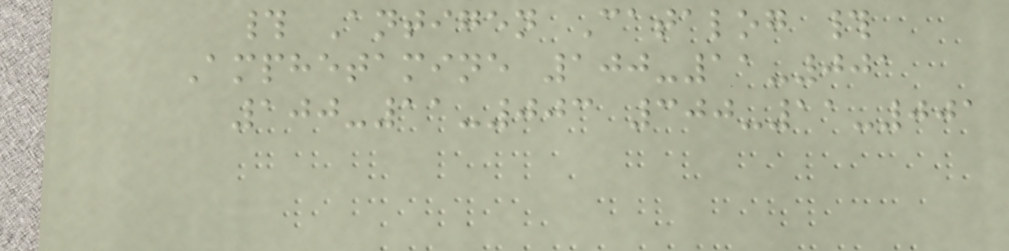# Antigen Catalog #
Amphetamine 100-11-001
100-11-003 300-11-001
